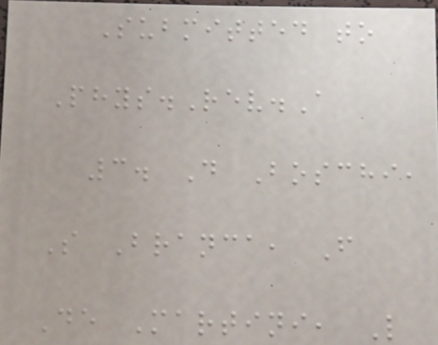Submitted to
Phys.Rev.A
3. D Boschi,
S Branca, F
De Martini, L
